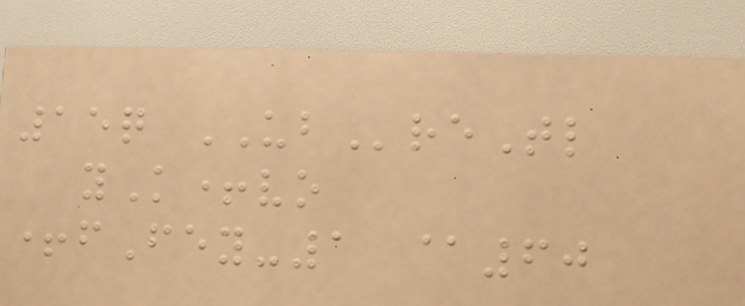15q UBreTl
yK+vo
+fFey-1 @60
